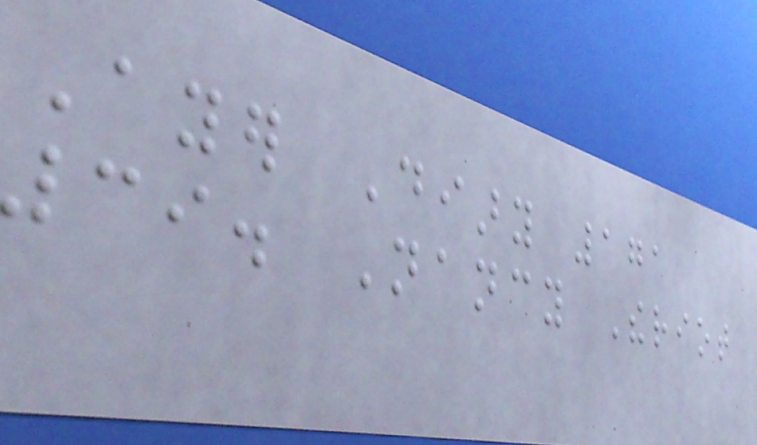Ayer Diary 171
39. Nancy Theriot
